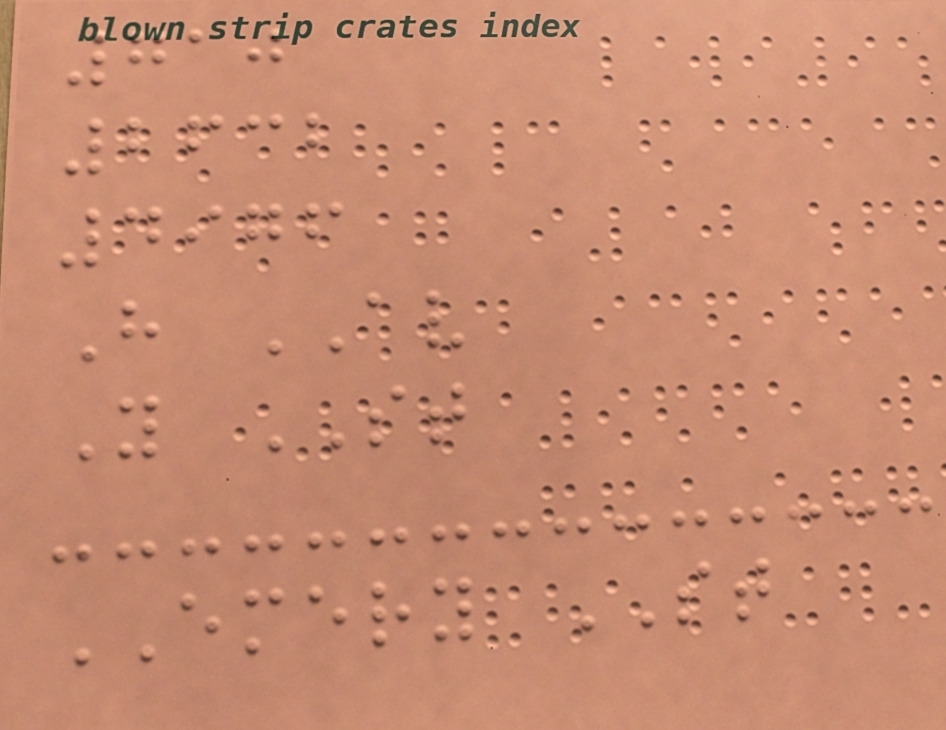710
2632
4976
H AV
Y ST
EMERY ST
